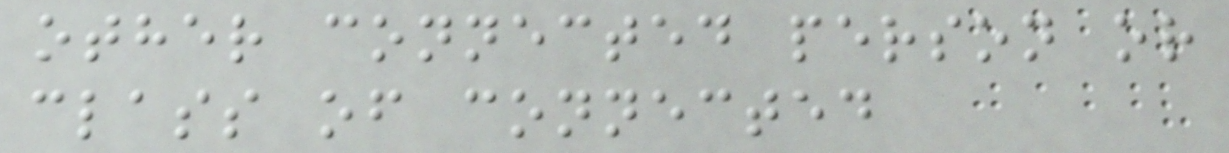other connected person or
class of connected
